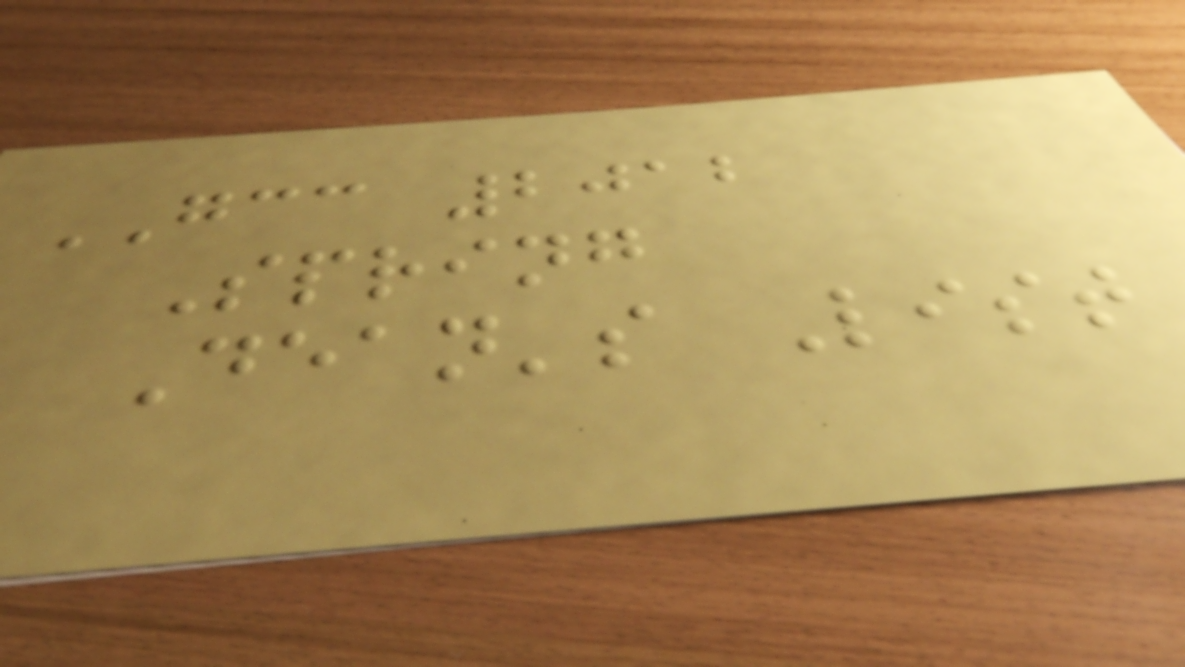GCC 2012
Spring
Dean's List
